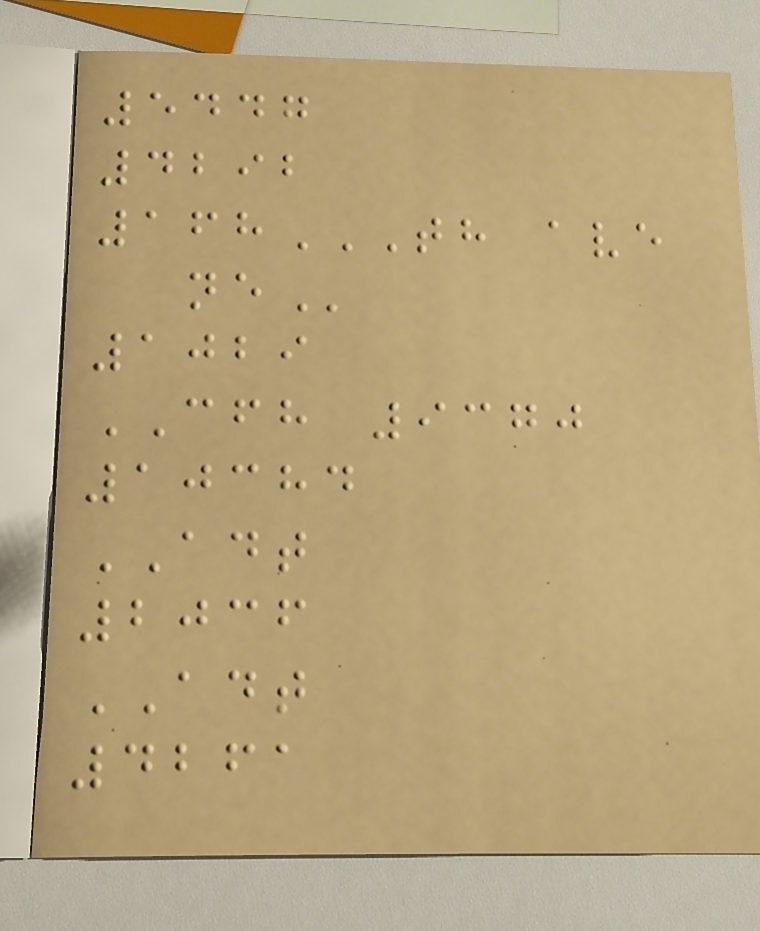5447
4292
168TH AVE
NE
1029
CFH 9370
10384
ADT
2036
ADT
4261
